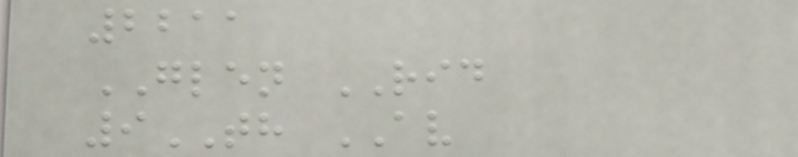2211
GLEN RID
9TH AV
